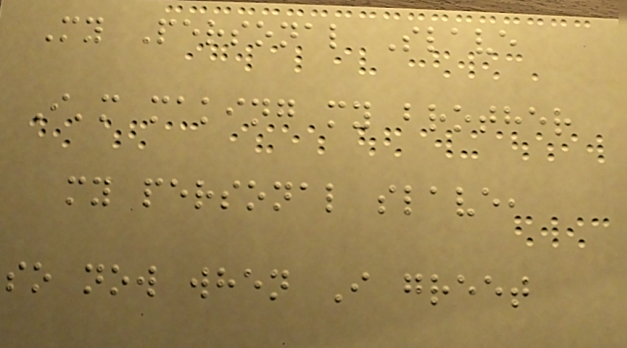My Personal Slave
I'm making my brother
my personal slave,
so now when I greet
